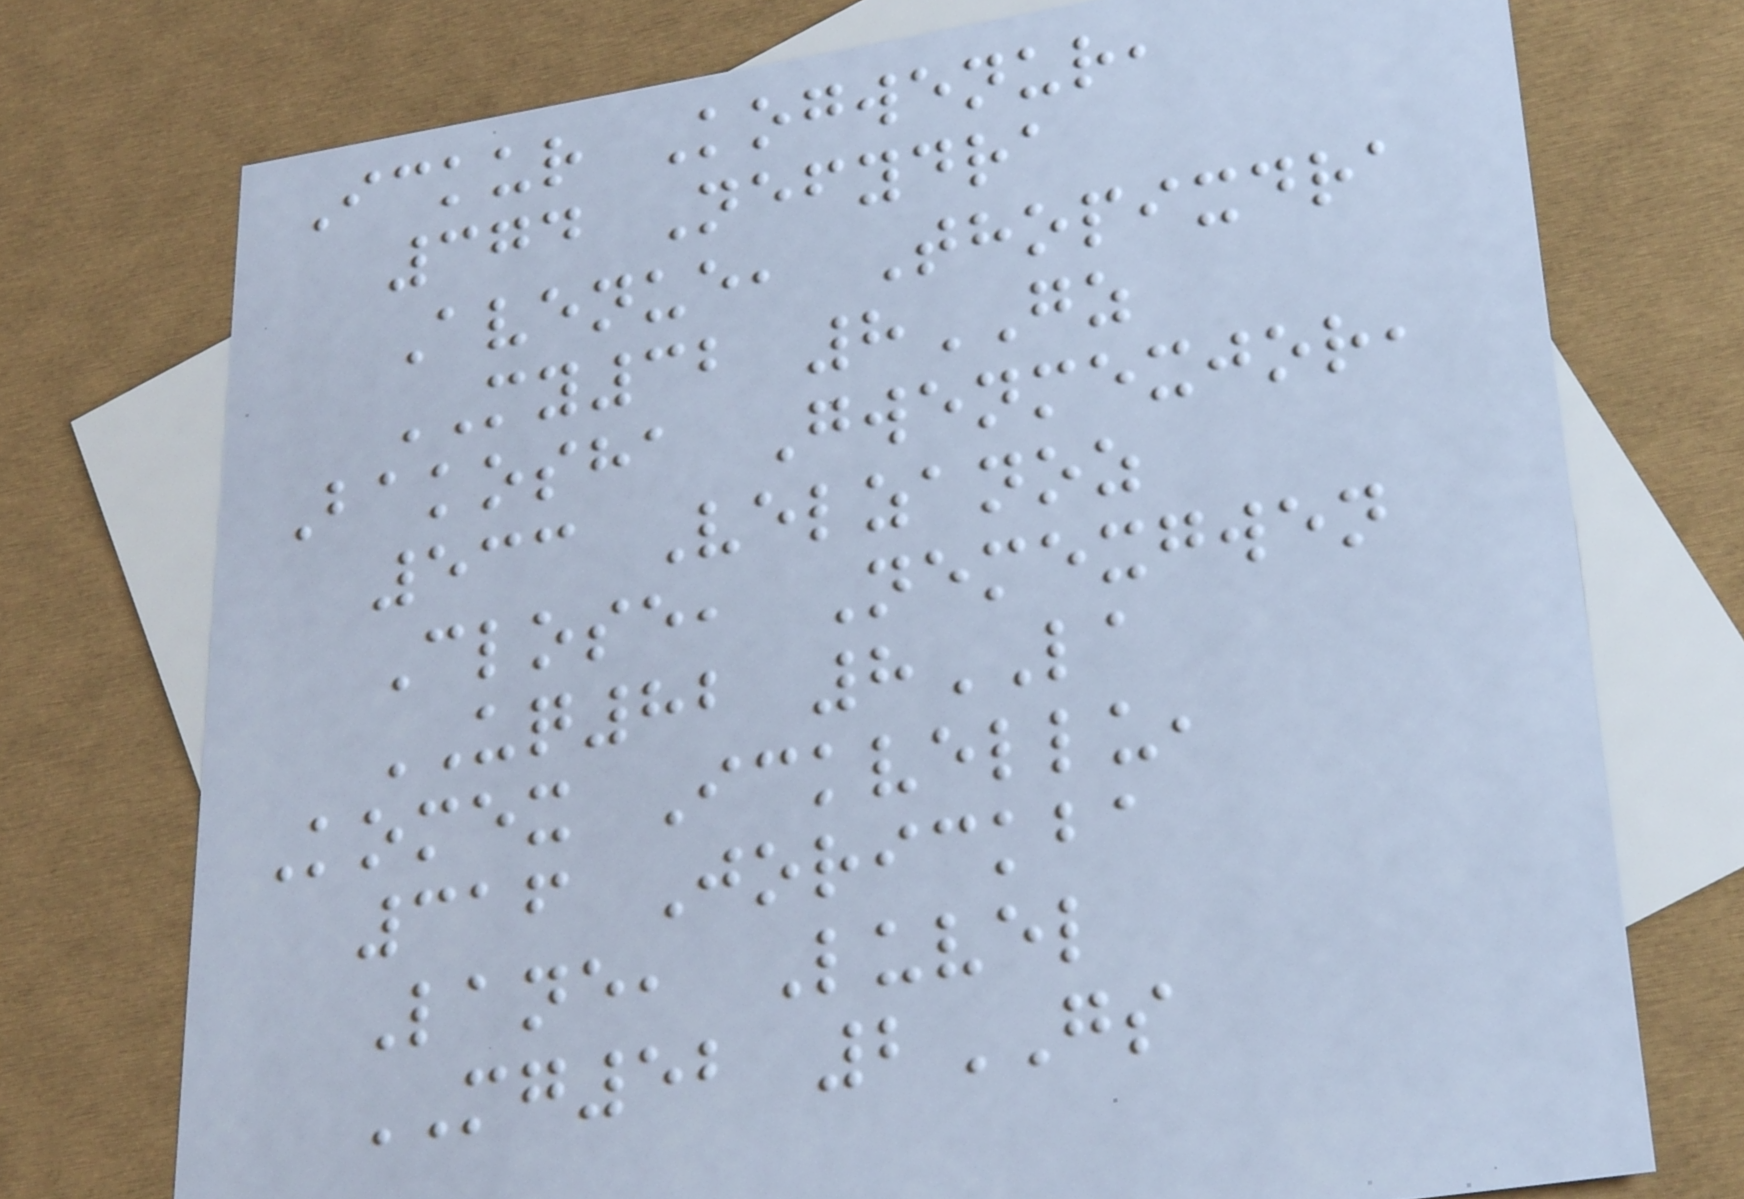Ickur Kogwenur,
374 Nefydra
Avenue, Thopixdra
MY32 8GZ
Bakosha Gwenmexjor,
533 Velzanoz
Close, Nemexgwen
UQ82 8LA
Komex Ickvellu,
316 Jorickba
Lane, Luvel
MG52 2GS
